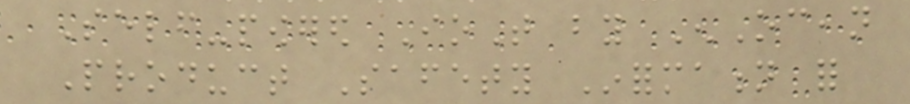Self-powered IoT by EnOcean
Product Safety Information for
